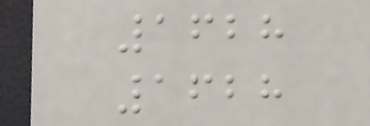1628
1628
